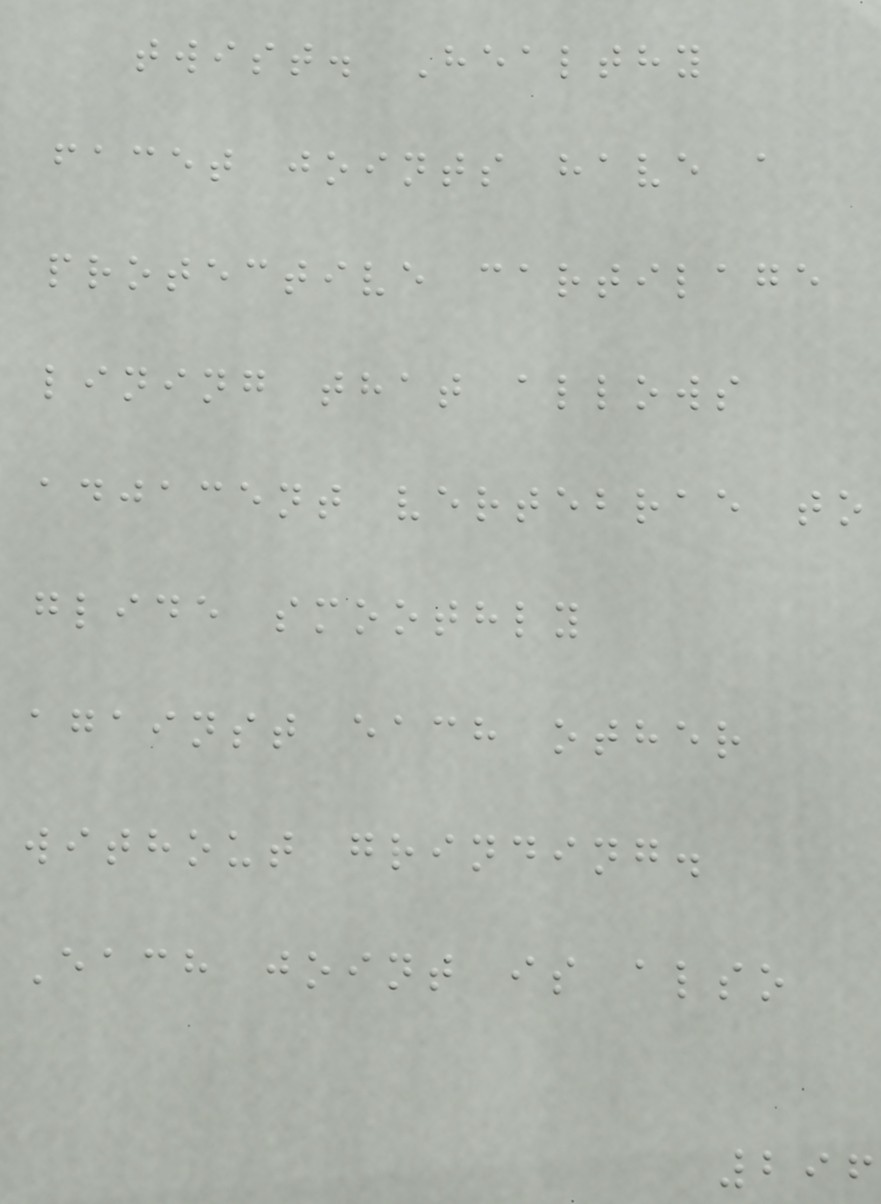twist. Healthy
facet joints have a
protective cartilage
lining that allows
adjacent vertebrae to
glide smoothly
against each other
without grinding.
Each joint is also
296
